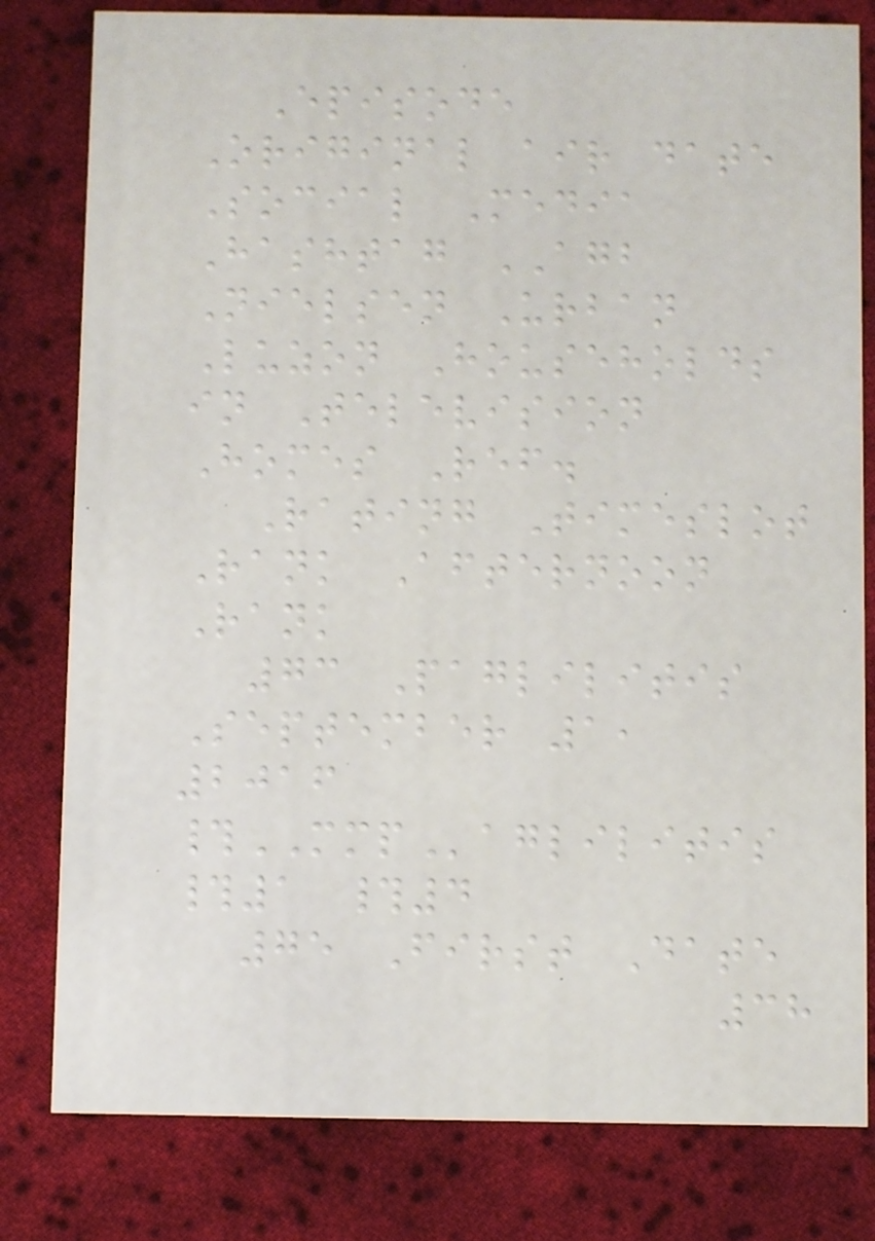Episode
Original air date
Social Media
Hashtag AGB
Nielsen Urban
Luzon Households
in Television
Homes Ref.
Rating Timeslot
Rank Afternoon
Rank
73 Paglilitis
September 1,
2016
#MMPaglilitis
#1 #4
75 First Date
38
